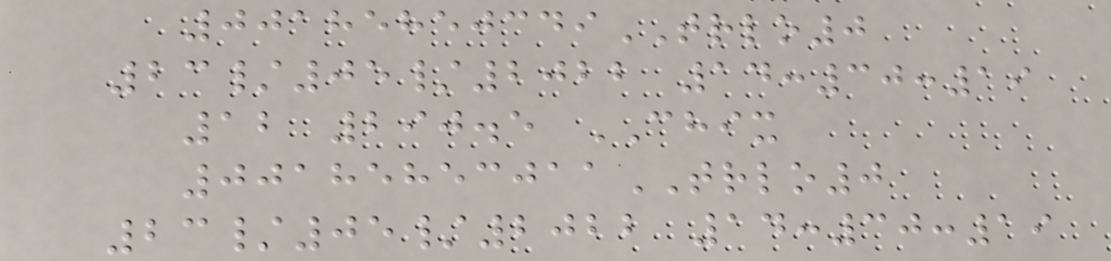00185850349TRLO0
23/05/2022 14:30:19
12 290.5 CHIX
00185853011TRLO0
23/05/2022 14:30:19
